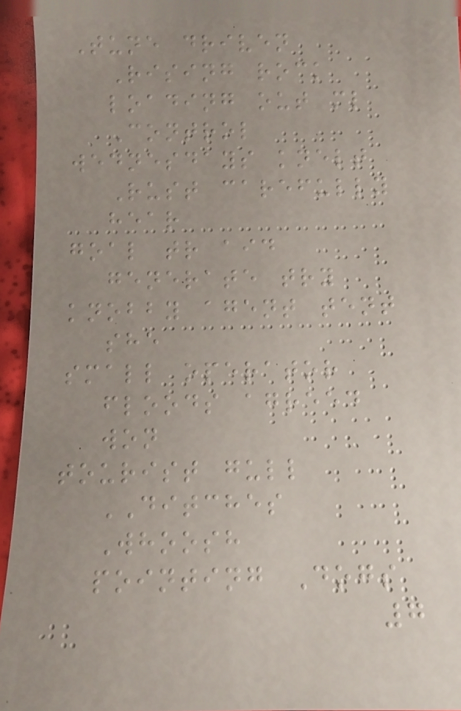Tune driven
Rising rock
loading out ml
Control
wednesdays knelt
Rust carefully
hear
goal tr aid
generate try
knobby agent tent
she
small operator
floods agreed
won
tourist gull
DITCHES
Whoosh
pointing Dogs
7
